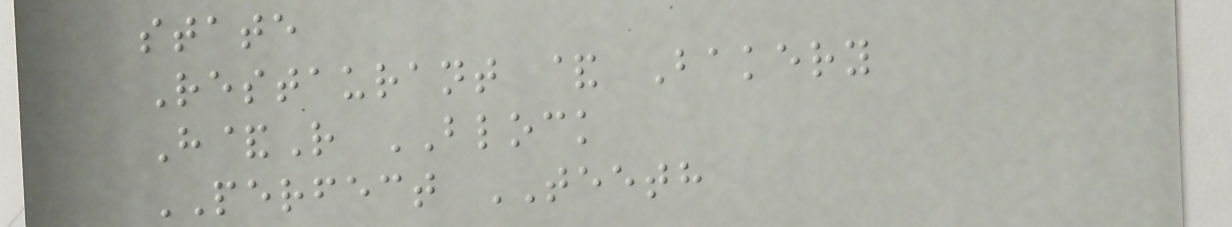state
Restaurant & Bakery
H&R BLOCK
PERFECT TEETH
